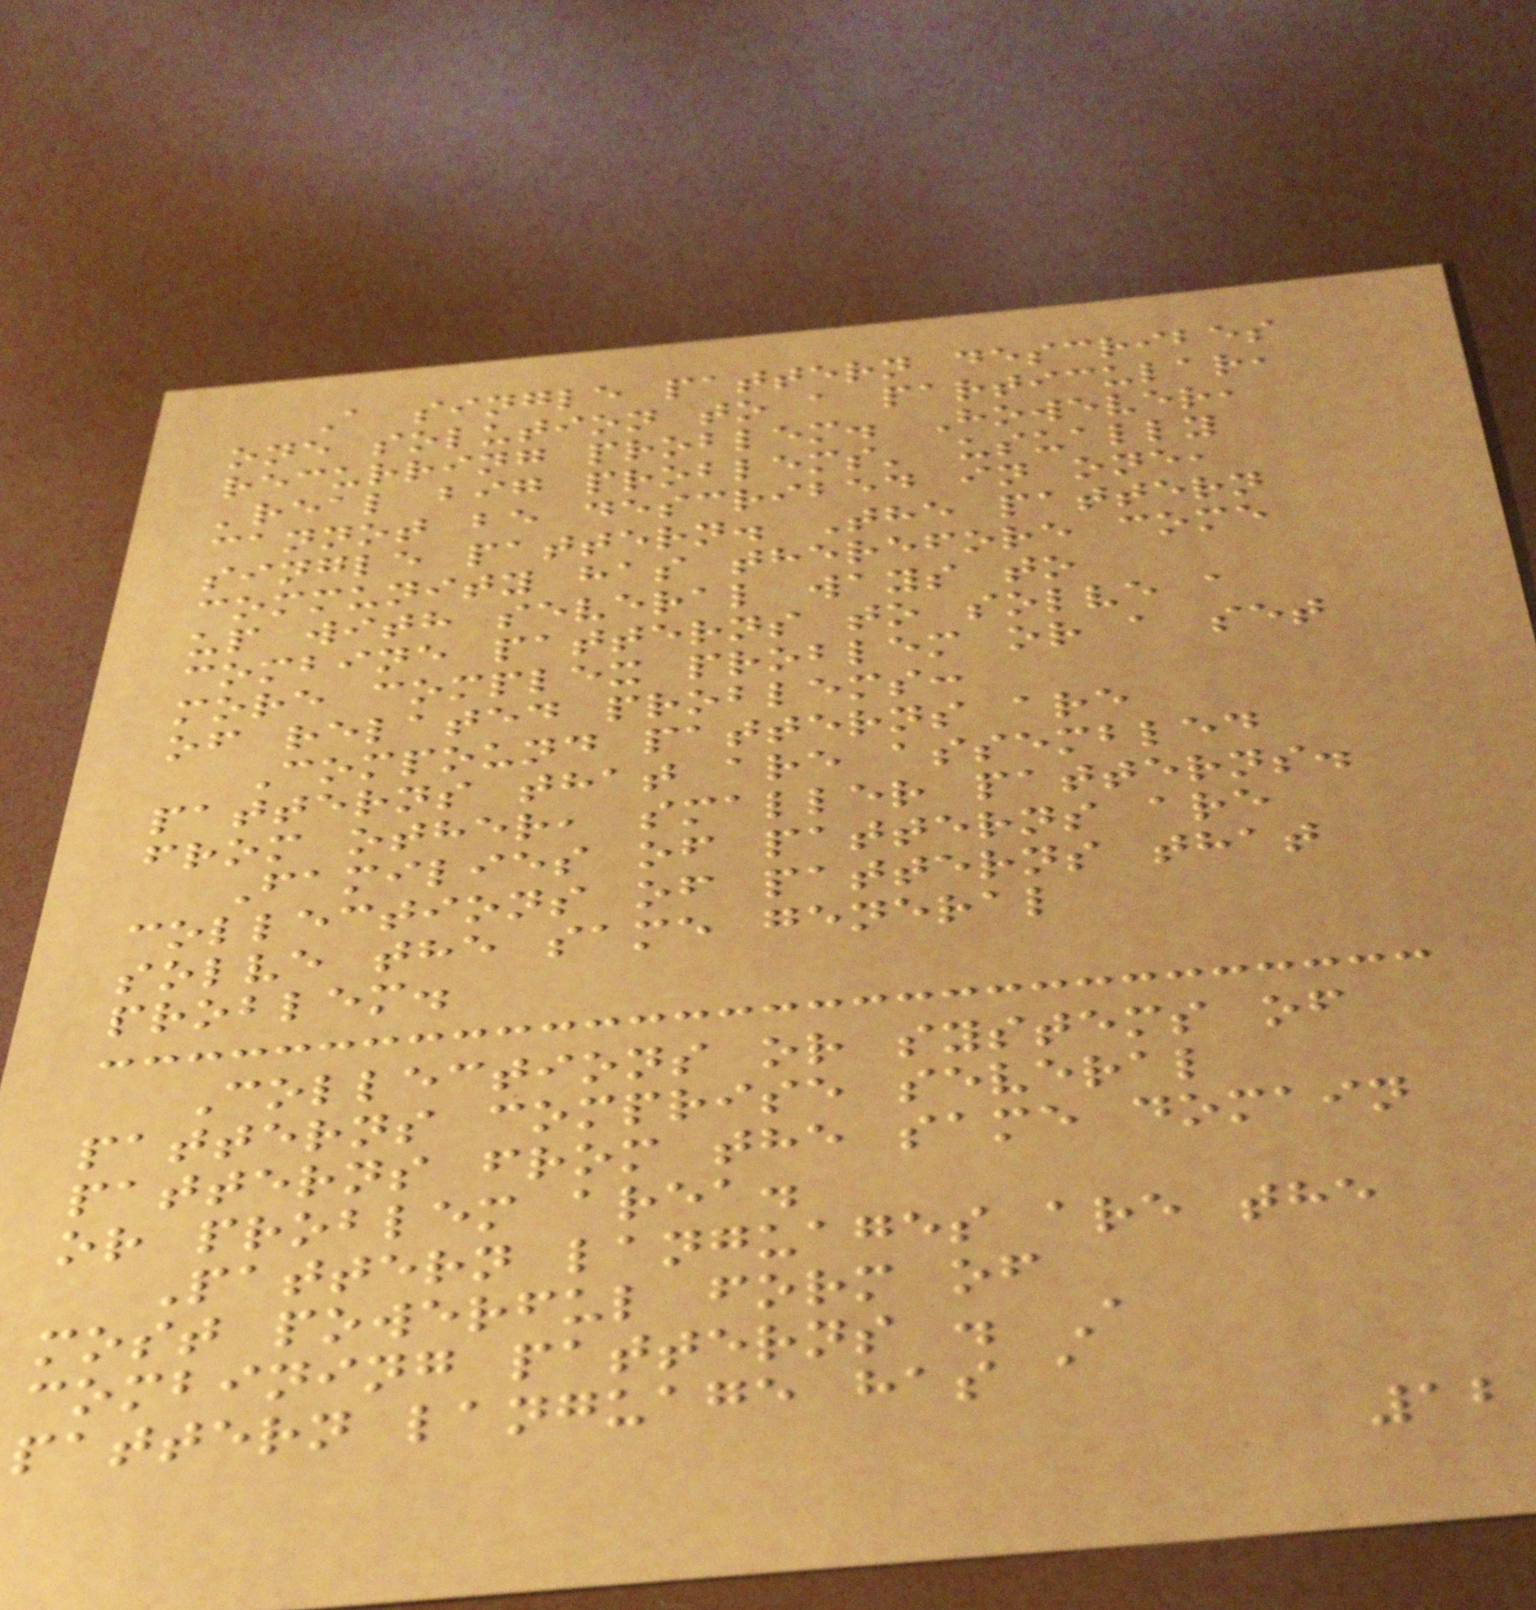A single pattern describes
one solution to a particular,
recurring problem. However,
'real big problems' usually
cannot be described in one,
single pattern. The pattern
community has therefore come
up with several ways to
combine patterns to solve a
more complex problem or a set
of related problems:
Compound patterns are
patterns that are assembled
from other, smaller patterns.
Families of patterns are
collections of patterns that
solve the same general
problem.
Collections or systems of
patterns comprise several
patterns from the same domain
or problem area.
Pattern languages are the
most powerful form of
combining patterns . A
pattern language has a
12
